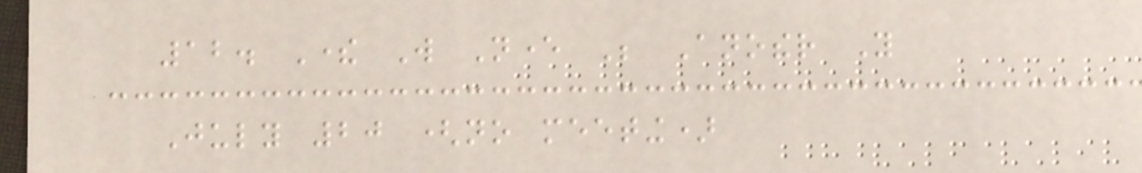12. There Will Never Be Another You
July 20 (no meeting)
